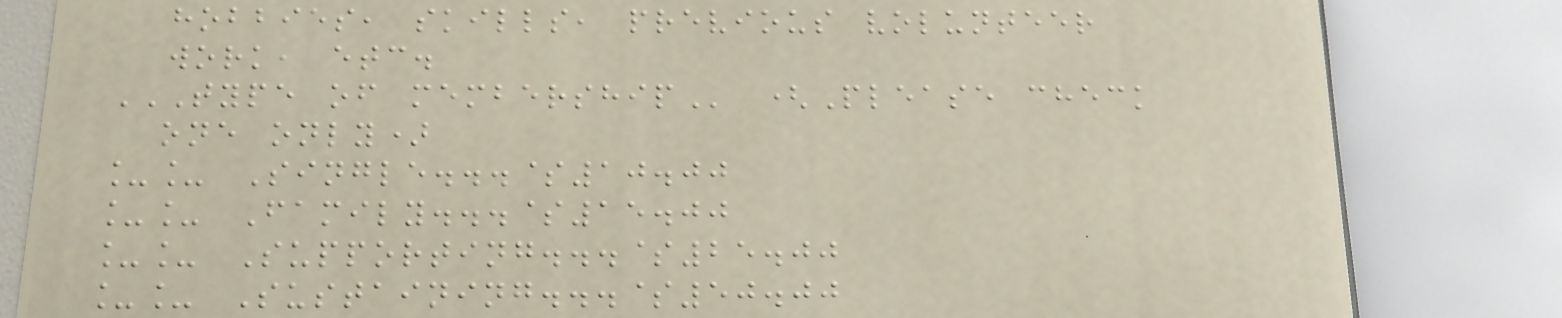hobbies, skills, previous volunteer
work, etc.
TYPE OF MEMBERSHIP (Please check
one only)
__ Single...$10.00
__ Family...$15.00
__ Supporting...$25.00
__ Sustaining...$50.00
